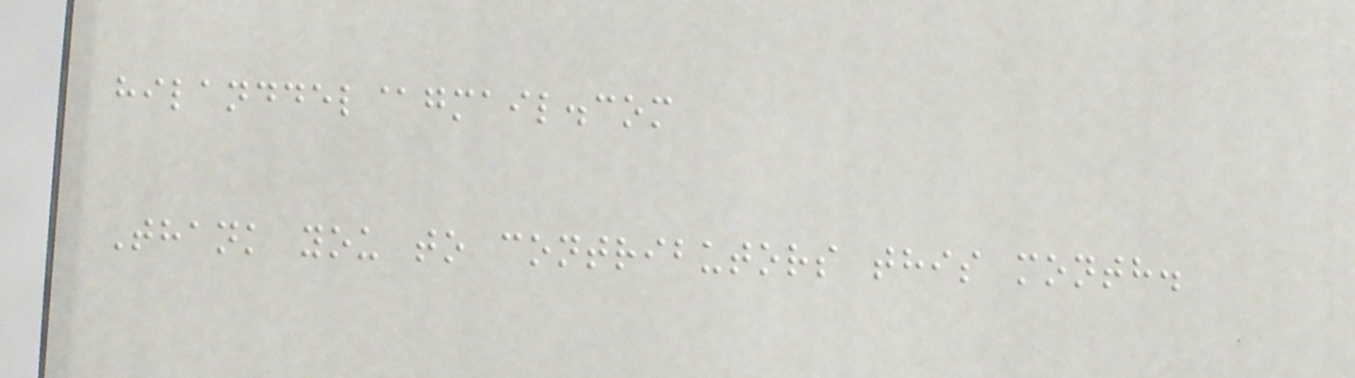hilanddel@gmail.com
Thank you to contributors this month.
